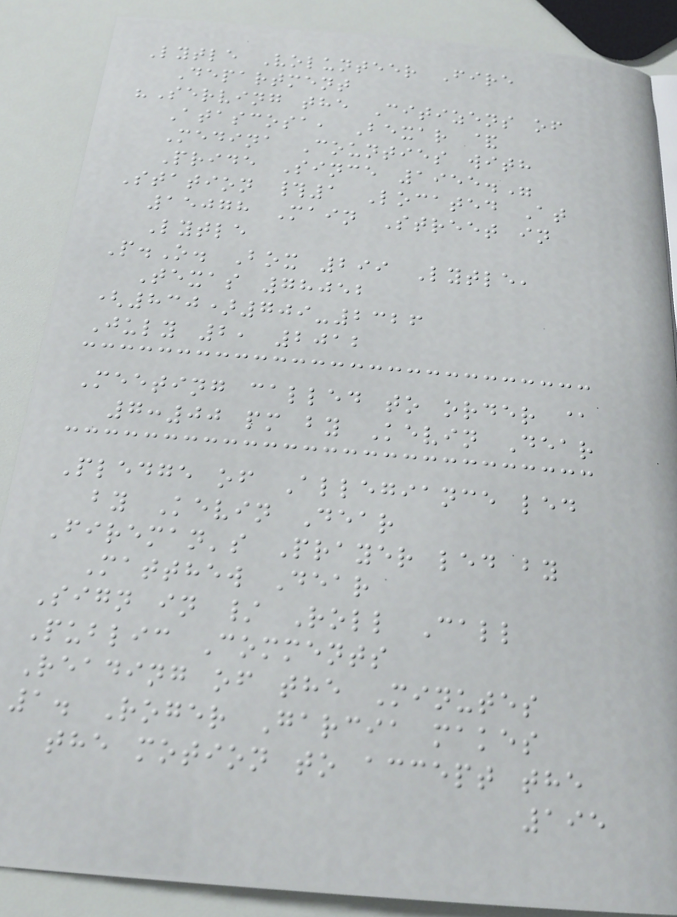Lytle Volunteer Fire
Department
"Serving the Citizens of
Atascosa, Bexar &
Medina Counties with
Pride Since 1955."
Station #1 Located At
15078 Main Street in
Lytle
P.O. Box 299 Lytle,
Texas 78052
(830)709-2326
July 2, 2012
Meeting called to order @
7:00 pm by Kevin Dear
Pledge of Allegiance led
by Kevin Dear
Fireman's Prayer led by
Matthew Dear
Sign in / Roll Call
Public Comments
Reading of the Minutes
1. Roger Garcia makes
the motion to accept the
195
